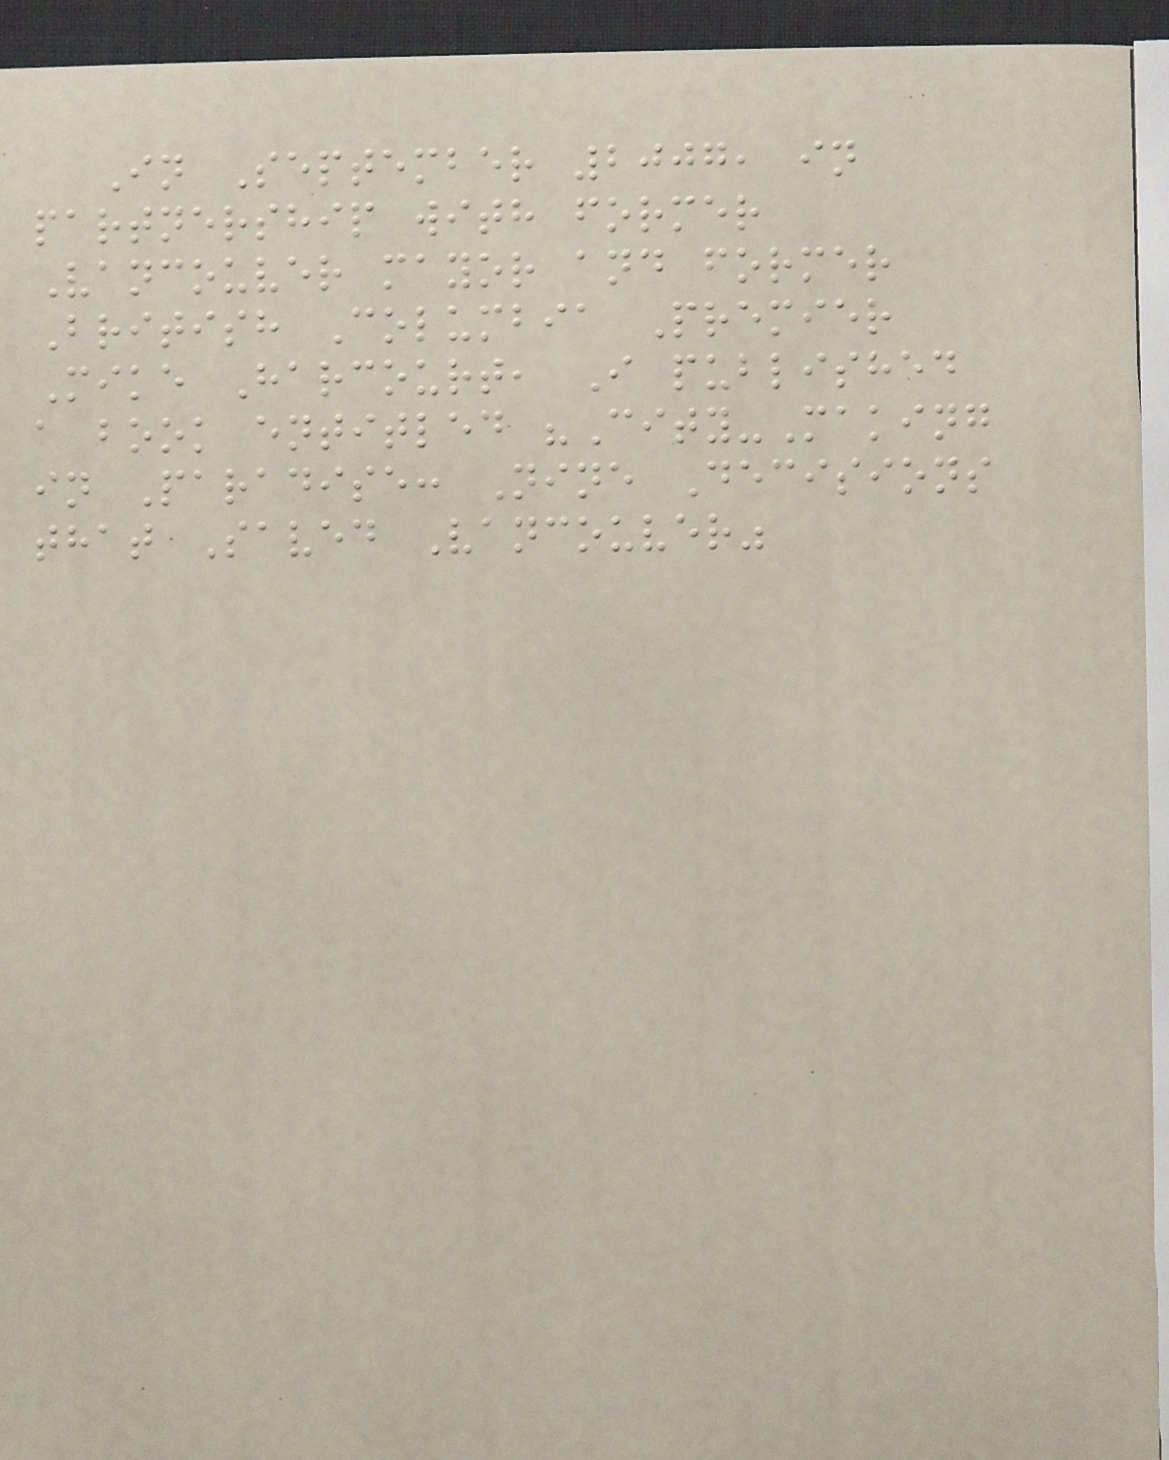In September 2007, in
partnership with former
Vancouver mayor and former
British Columbia Premier
Mike Harcourt, I published
a book entitled "City-Making
in Paradise: Nine Decisions
that Saved Vancouver"
